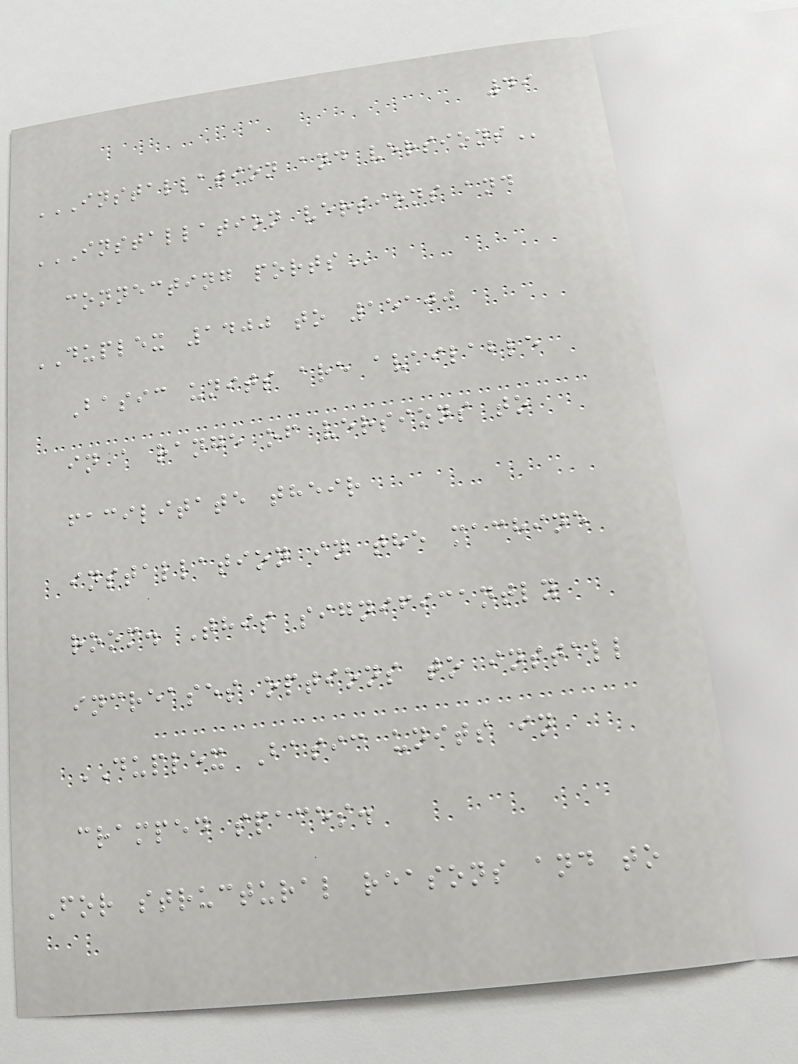49
INSTALLATION AND VERSIONS
INSTALLATION VERSIONS AND
CONNECTING PORTS
DUPLEX 1400 to 15100
Basic units are available
in a range of versions to
facilitate their
installation in the machine
room. This significantly
increases options to install
DUPLEX Basic units in
cramped spaces.
For structural reasons and to
